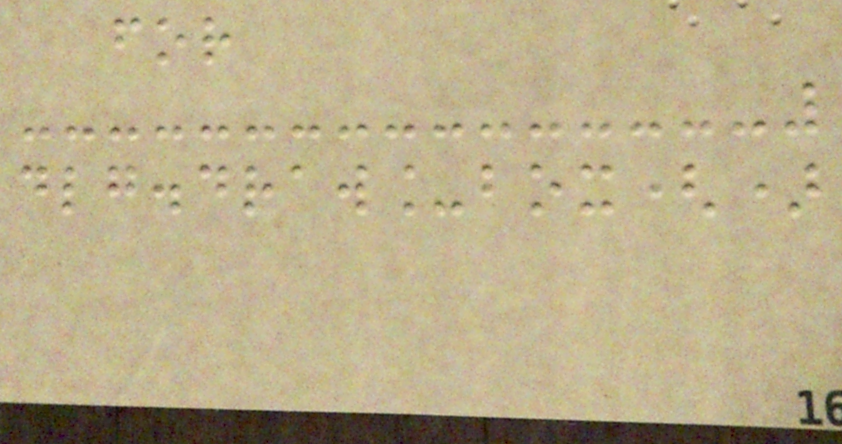for
dlg.draw_box()
